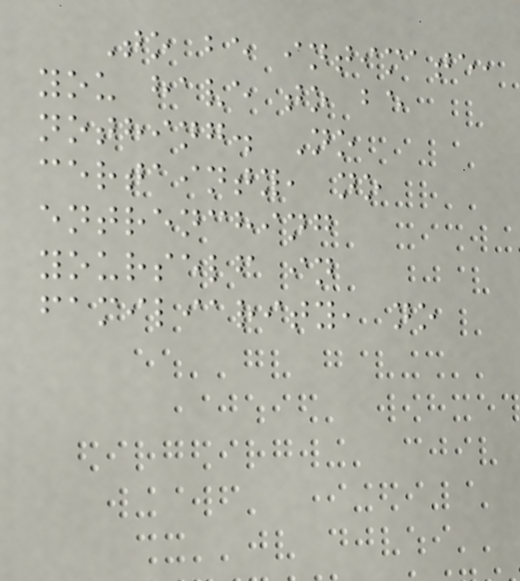To be intimate,
you have to be
nothing. No
certainty, no
entrenching
yourself in
familiarity, no
